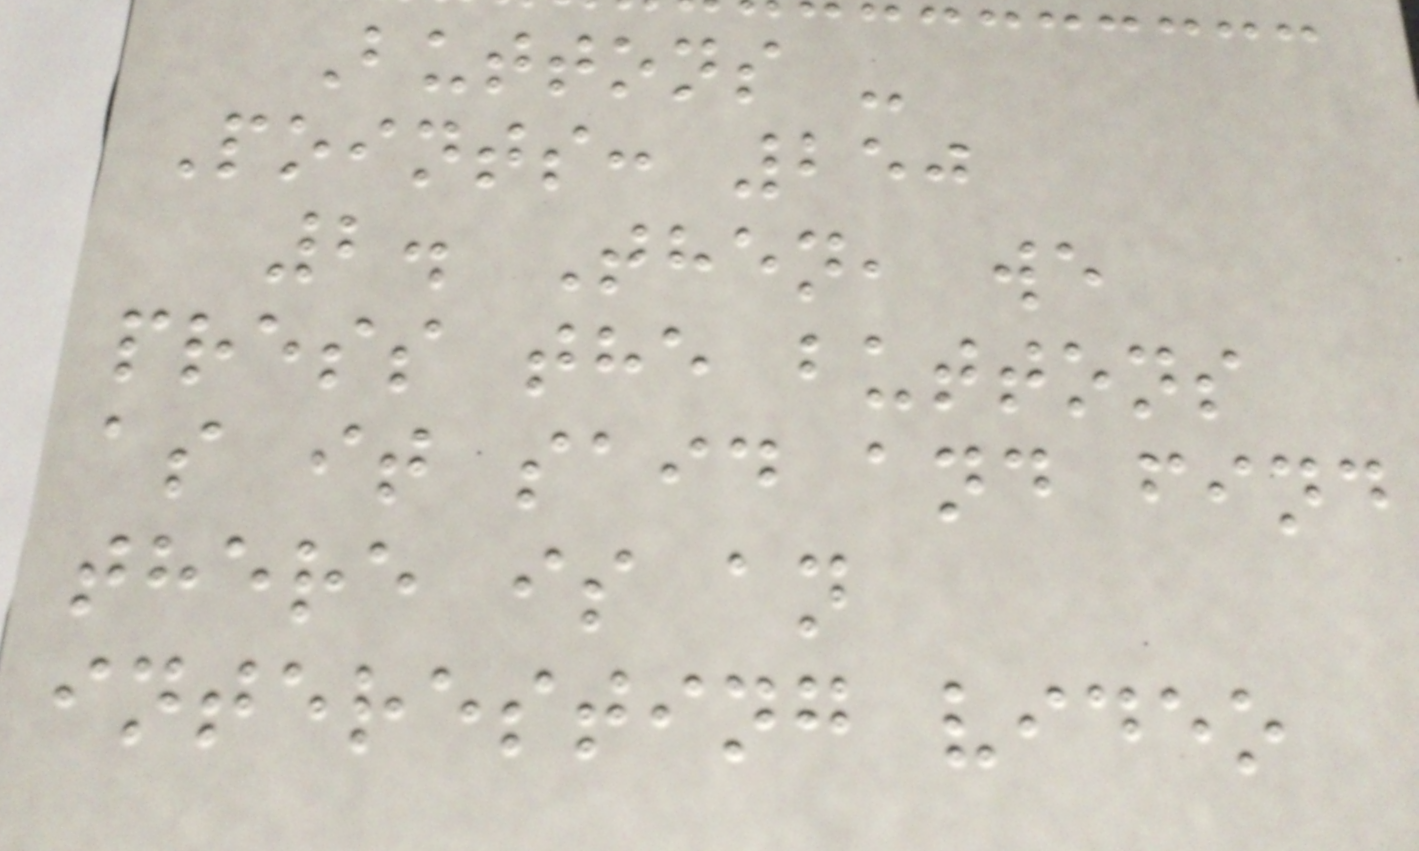Buttons -
Points: 250
2. Then, we
press the buttons
as it said and find
there is an
interesting video
